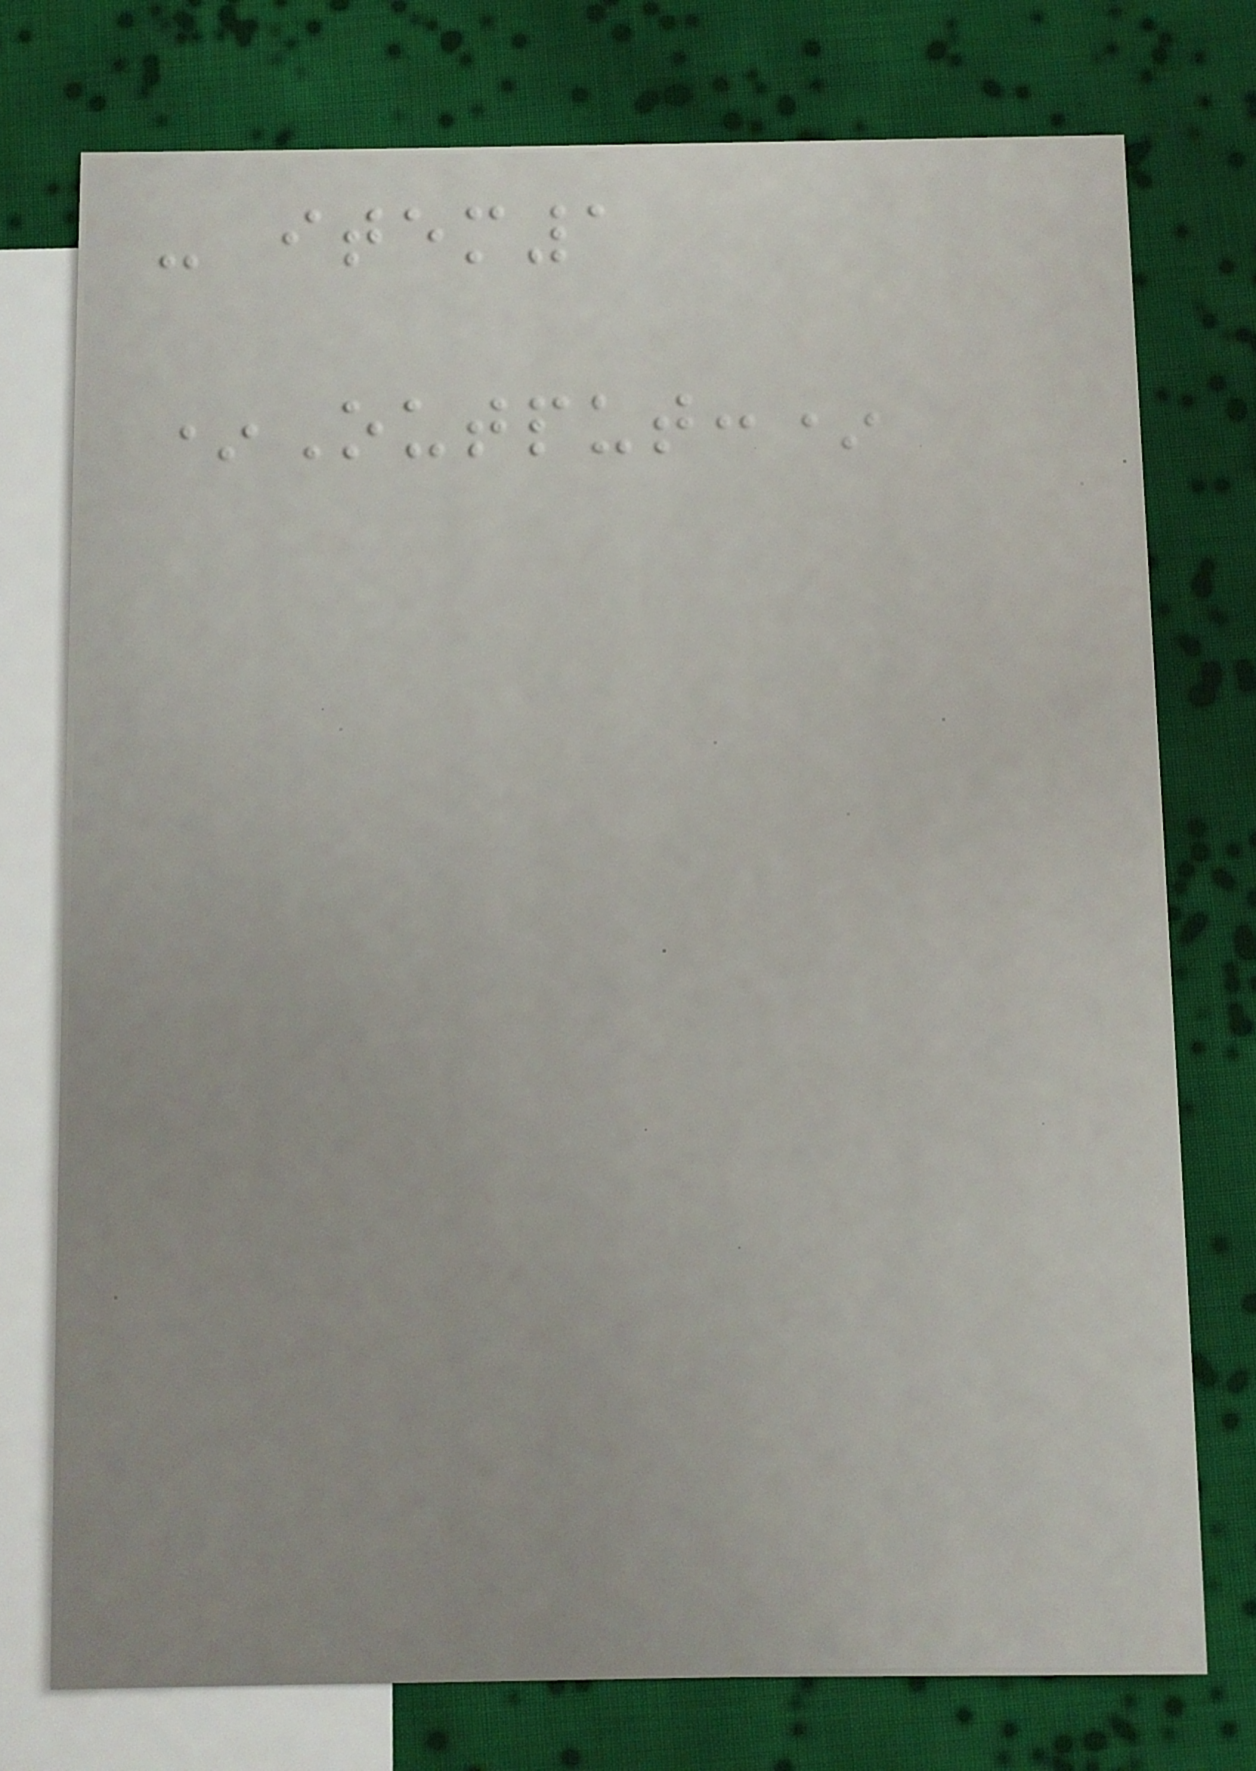- item1
*Output:*
